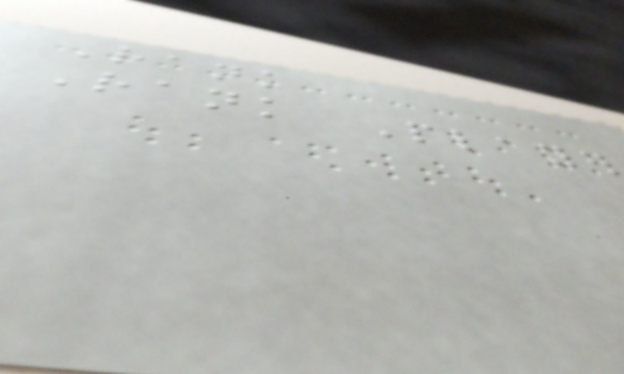Rank
Rank Player
